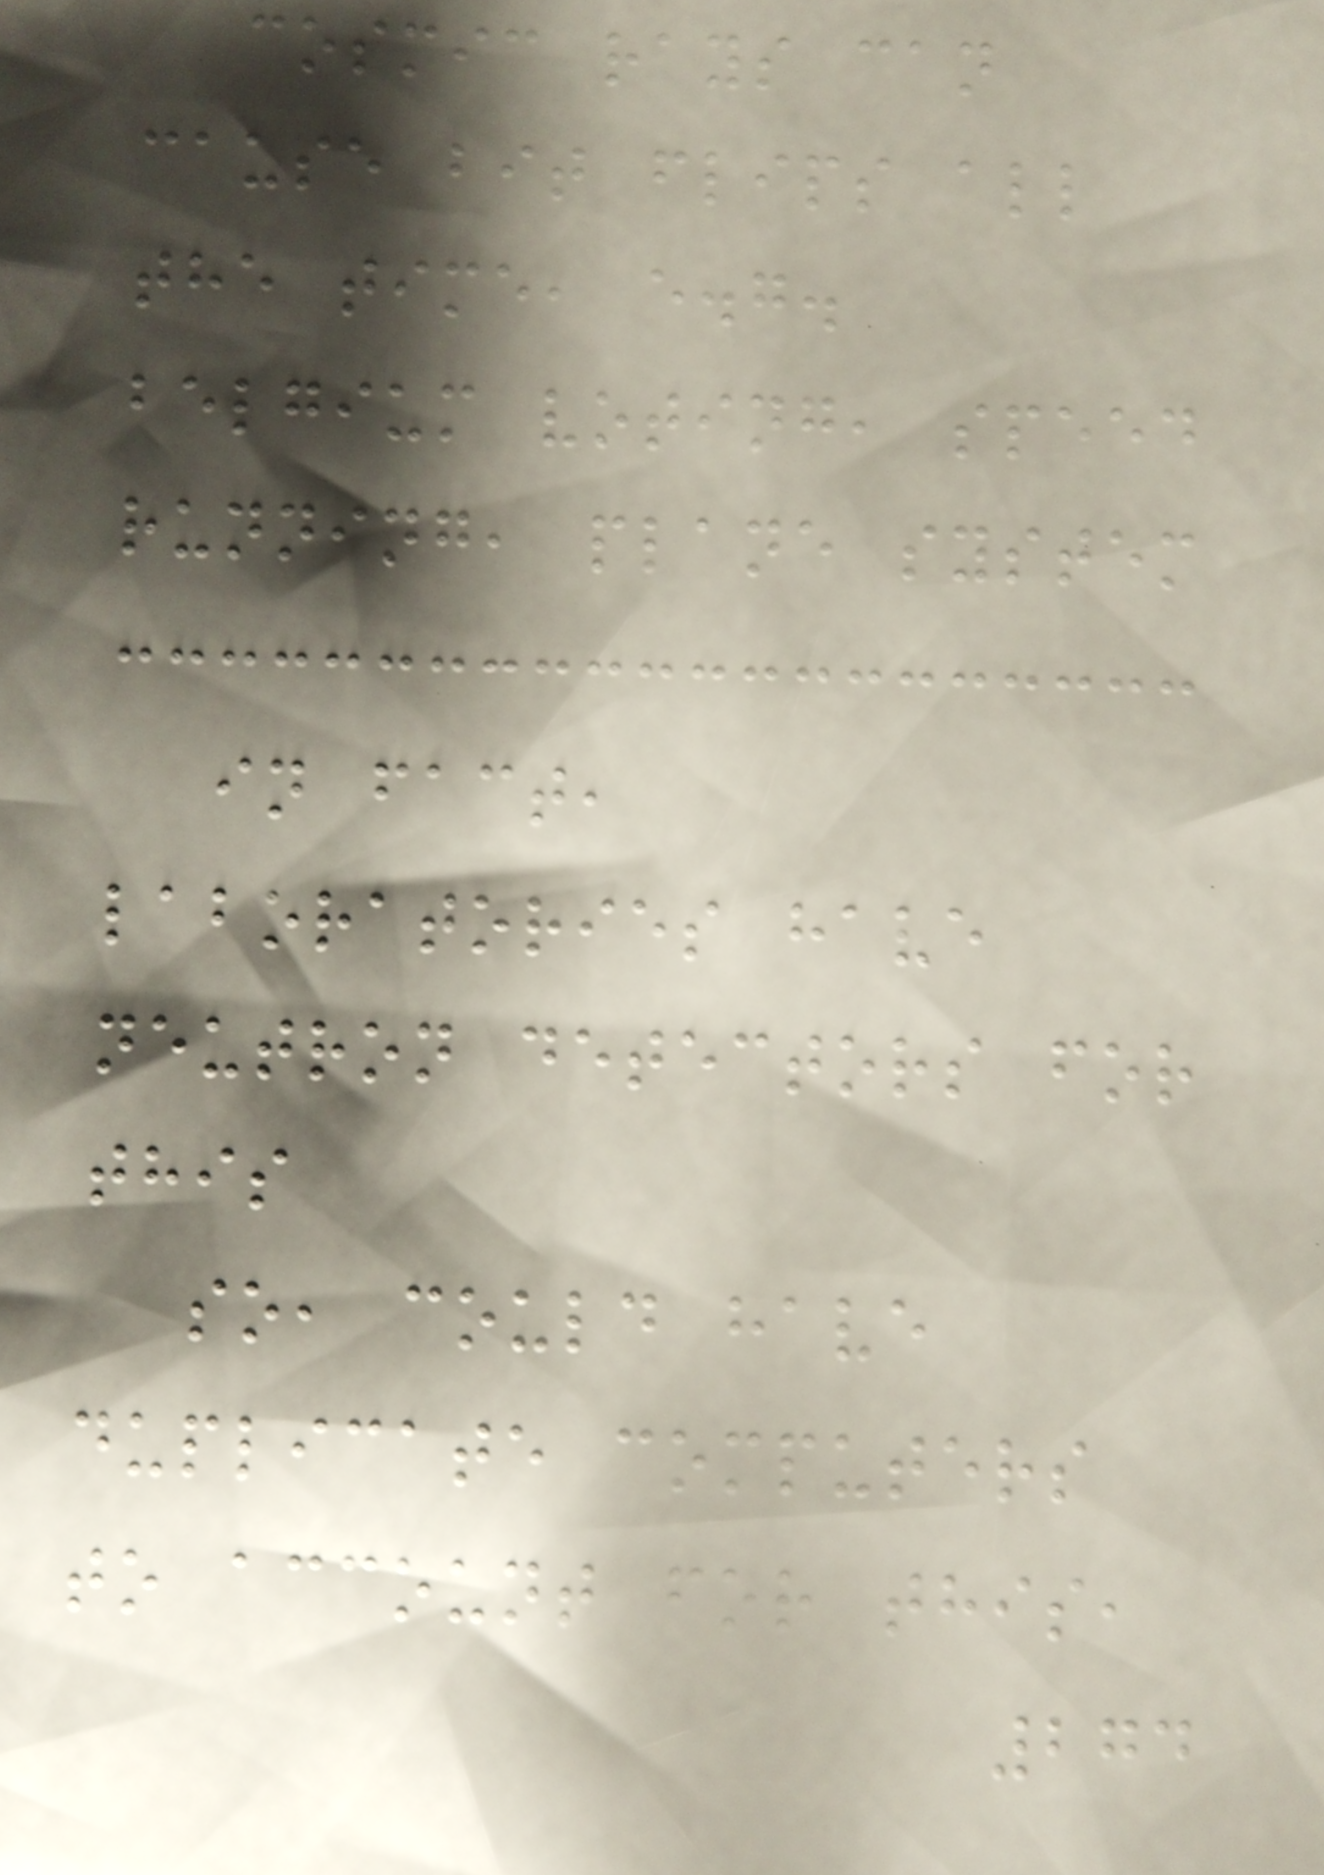cosmic rays can
cause bit flips all
the time, e.g.
belgium voting, speed
running, plane system
in fact,
laboratories have
neutron detectors for
this
so, could have
duplicate computers
to account for this,
274
